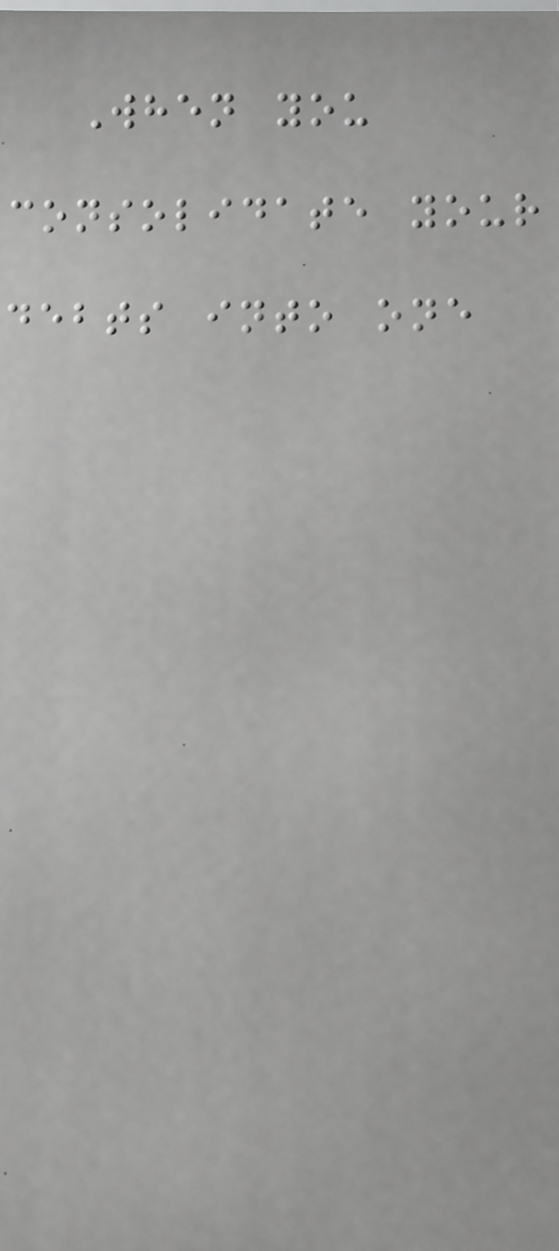When you
consolidate your
debts into one
